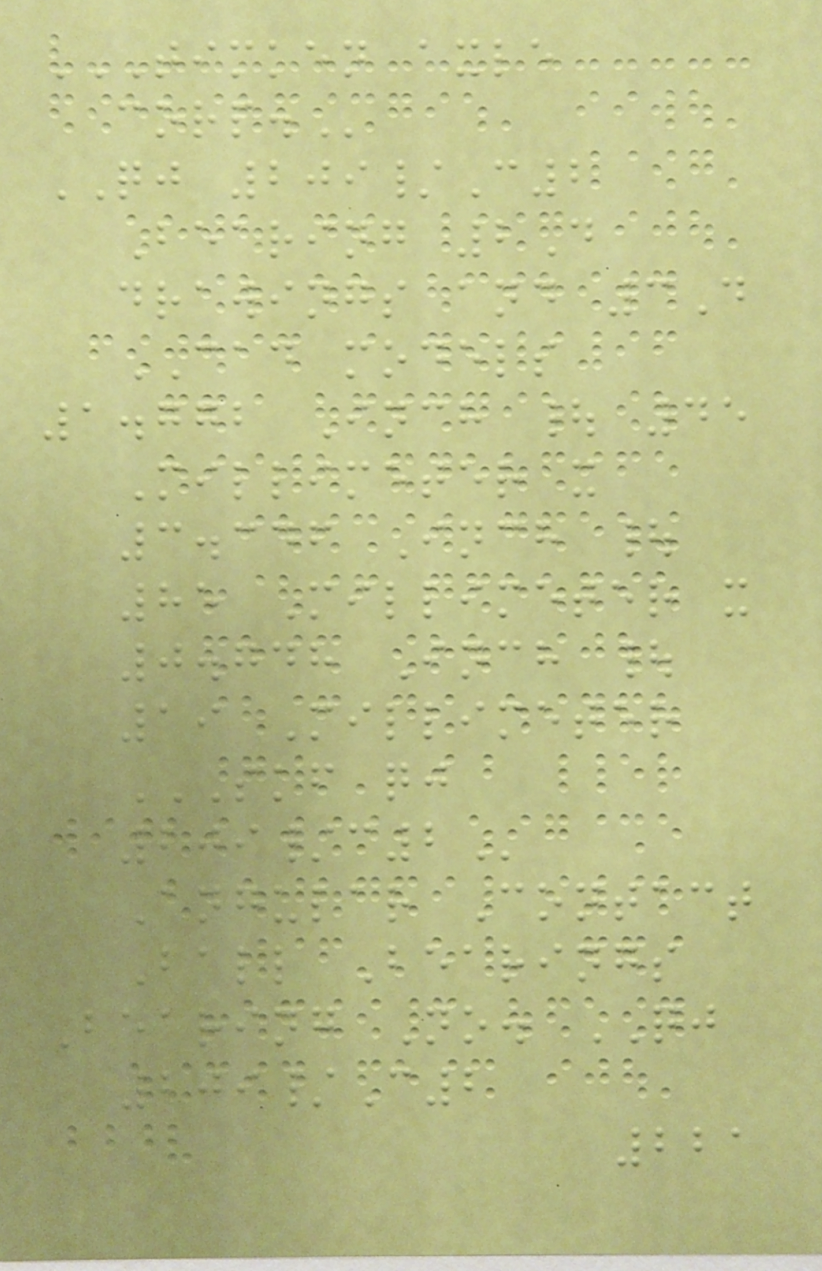TIMKEN AXLE
CORP.
QJ 209/C2
Bearing 2D
drawings and 3D
CAD models
1.772 Inch | 45
Millimeter x
3.346 Inch |
85 Millimeter x
0.748 Inch |
19 Millimeter
SKF QJ
209/C2
Angular Contact
Ball Bearings
Bearing No. QJ
209/C2
221
